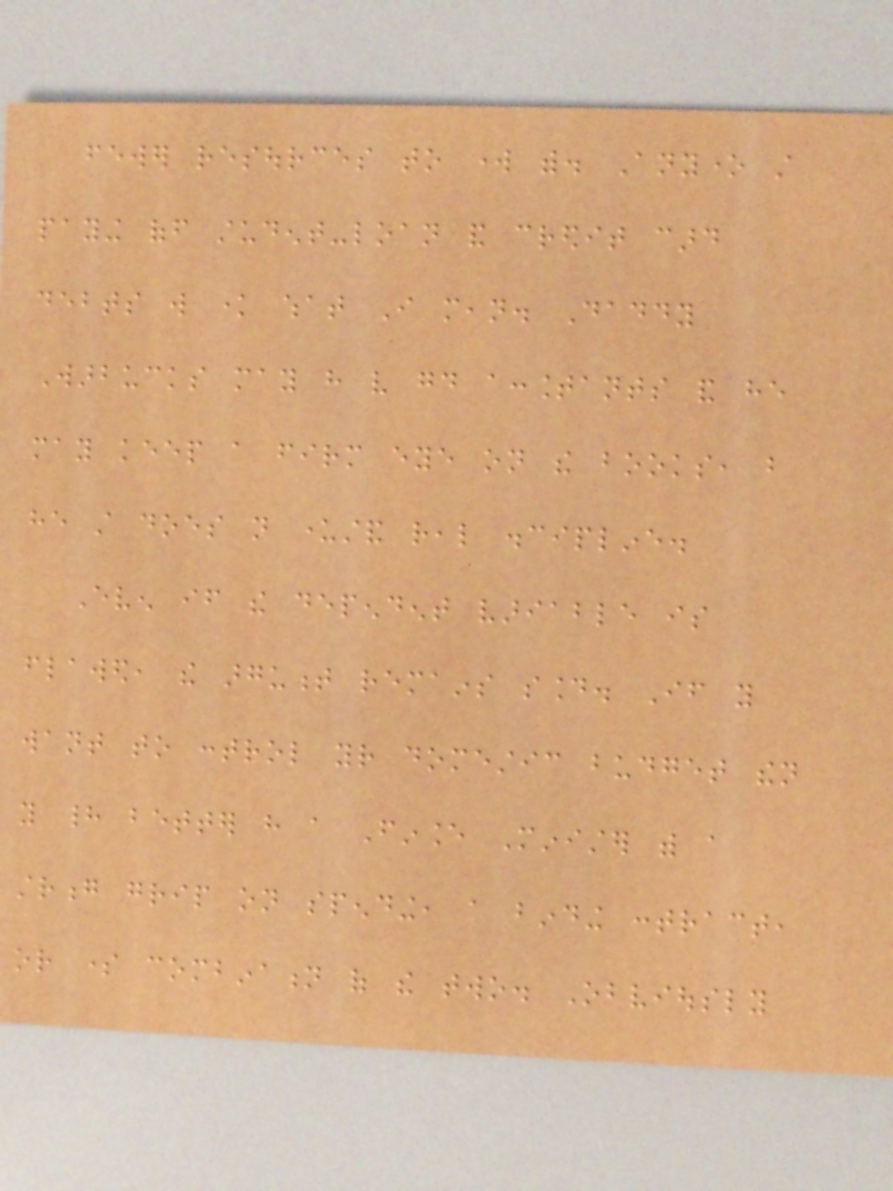fewer resources to work with. Anyone still
paying off student-loan and credit card
debts will know what I mean. Daddy
Warbucks may have very good accountants and he
may keep a firm eye on the books, but
he still does not understand real discipline.
Even if the dependent variable is
flawed, the argument remains sound. If you
want to control your domestic budget then
you had better have a Finance Minister with a
strong grip on spending, a binding contract,
or some combination of the two. Obviously
